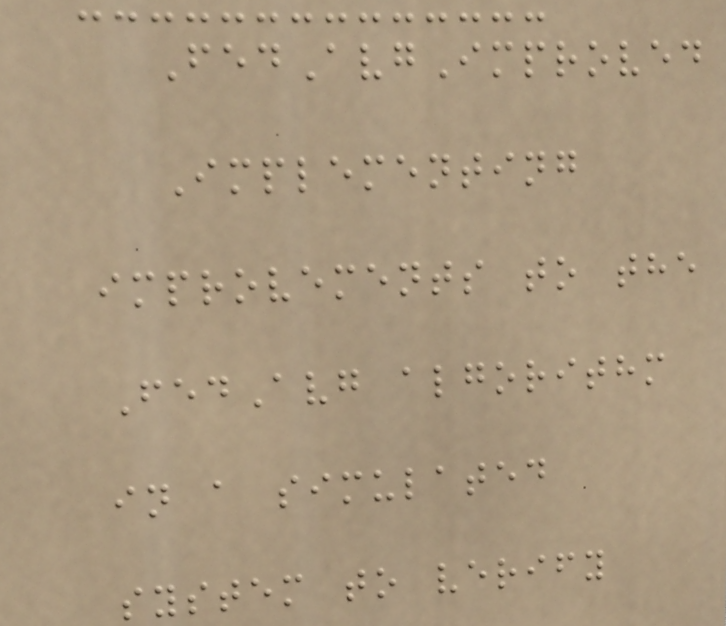FedAvgImproved
Implementing
improvements to the
FedAvg algorithm
in a simulated
system to verify
